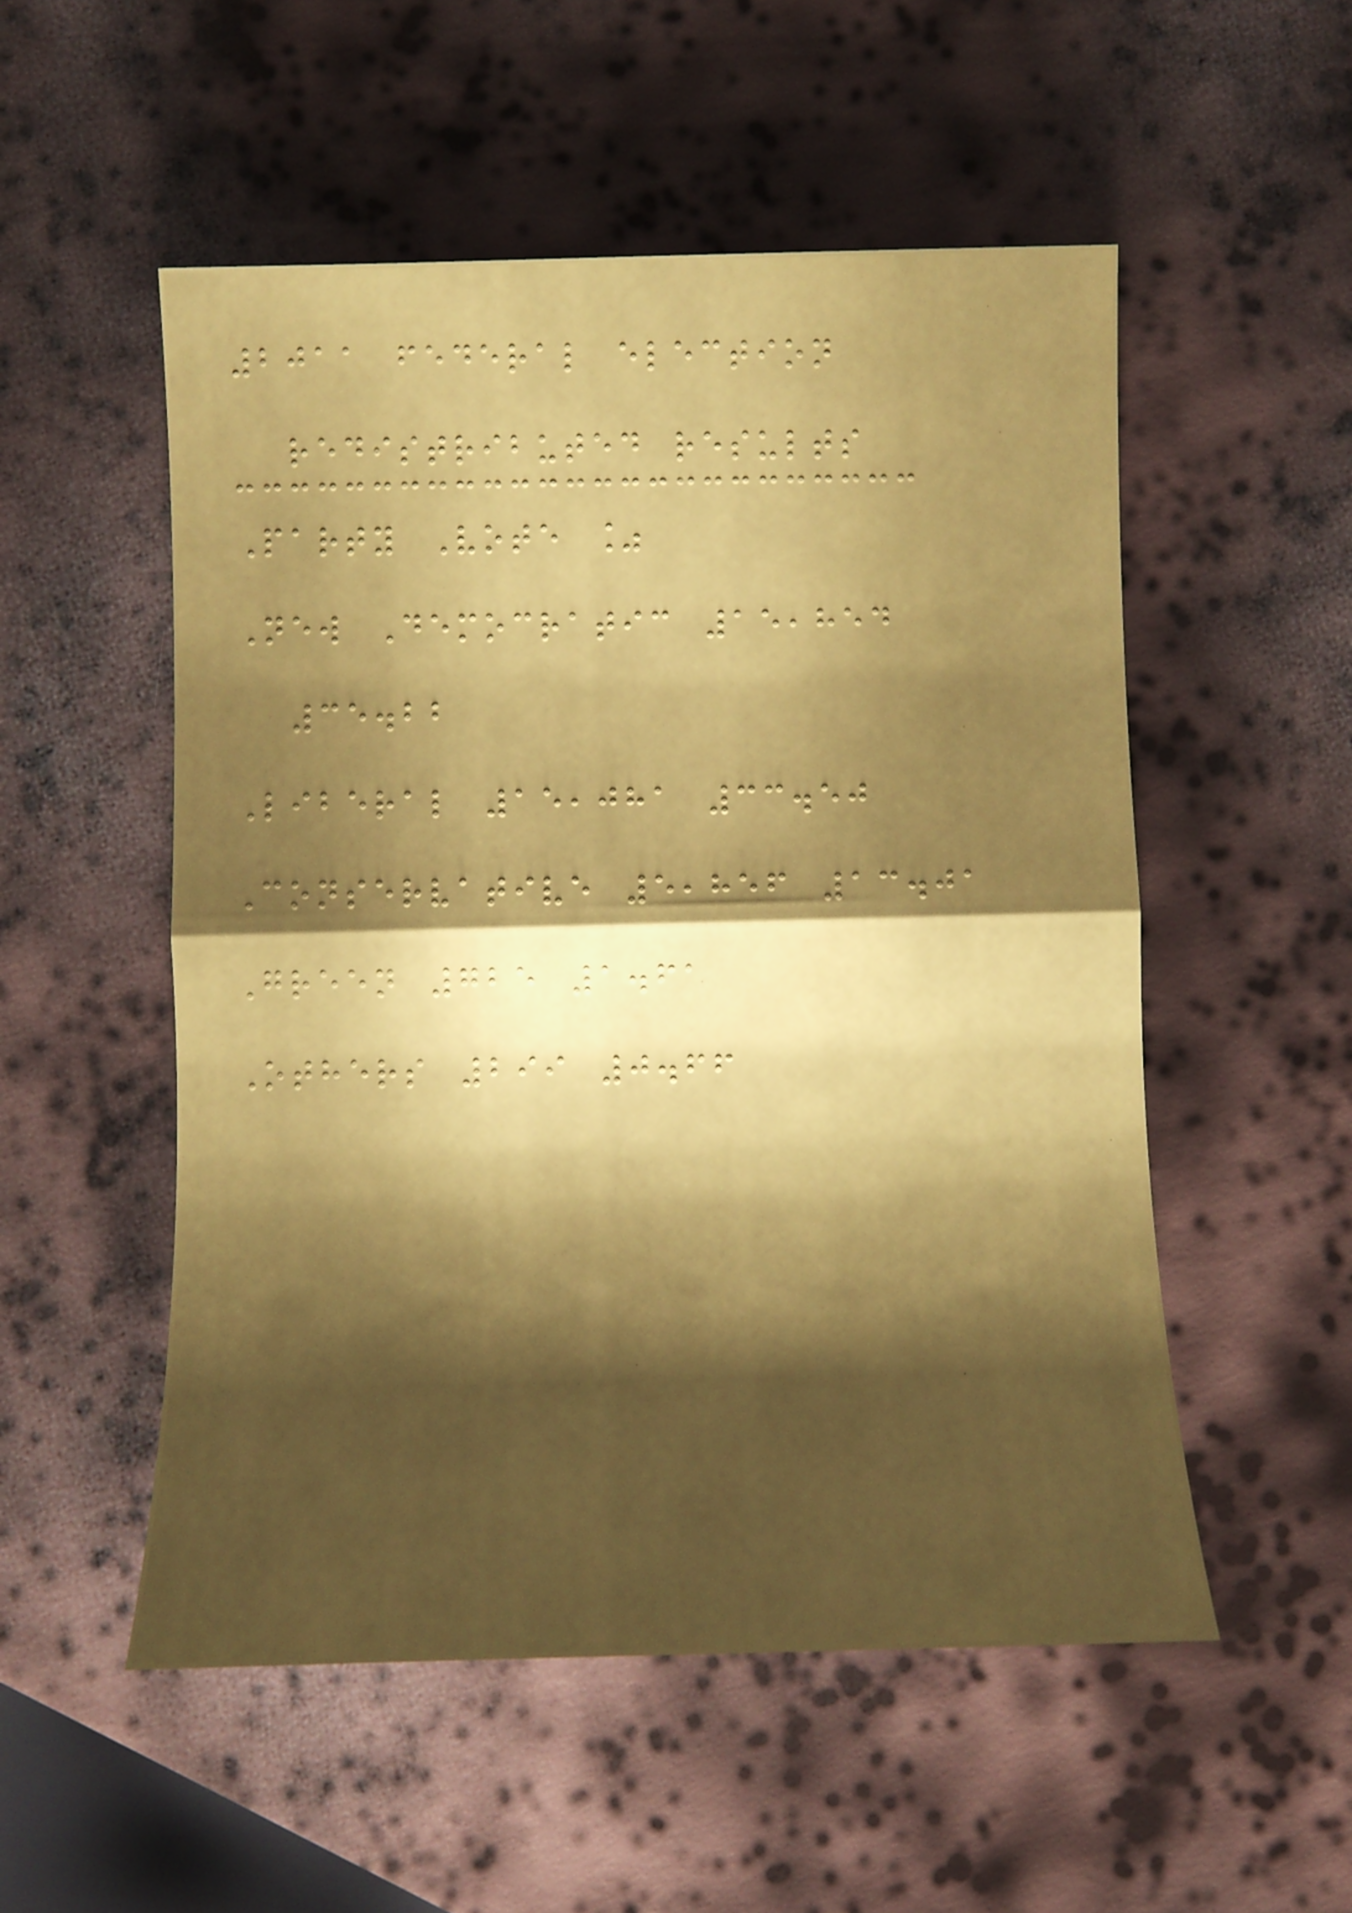2011 federal election
redistributed results
Party Vote %
New Democratic 15,854
35.22
Liberal 15,081 33.50
Conservative 5,856 13.01
Green 725 1.61
Others 299 0.66
